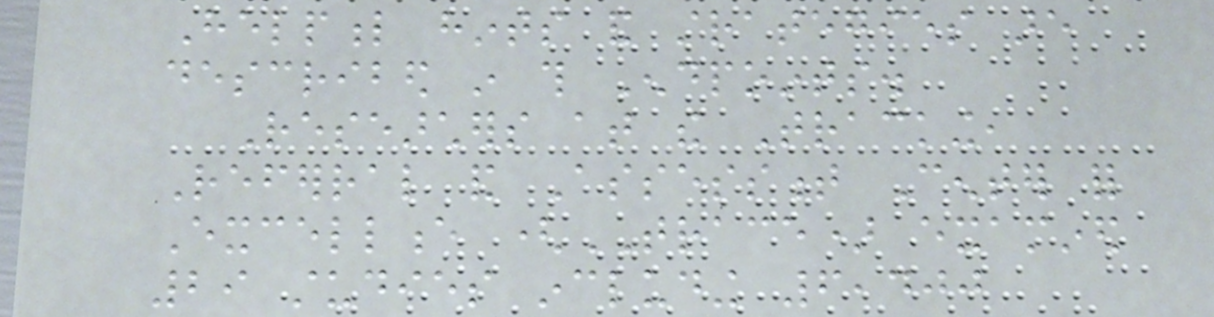Helpful hints and strategies are
described in this Endpoints.
Researchers at the Tracking,
Referral and Assessment Center for
Excellence (TRACE) examined
29 studies including 6,400
